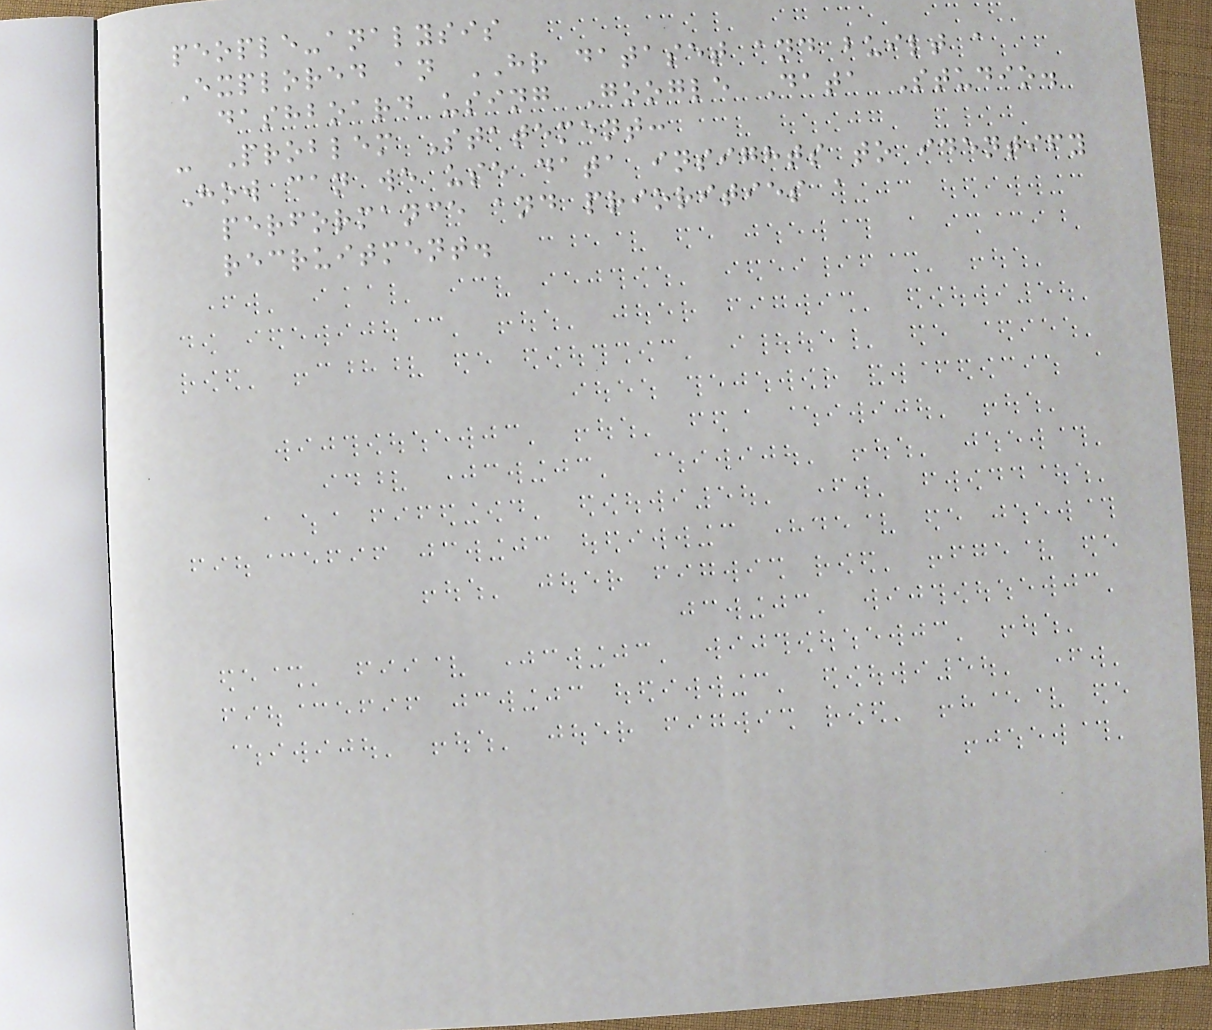people-analysis
Explored an HR dataset and built a
dashboard using Google Data Studio.
- Problem Statement:
How can we use data insights to identify
performance and priorities a
recruitment.
